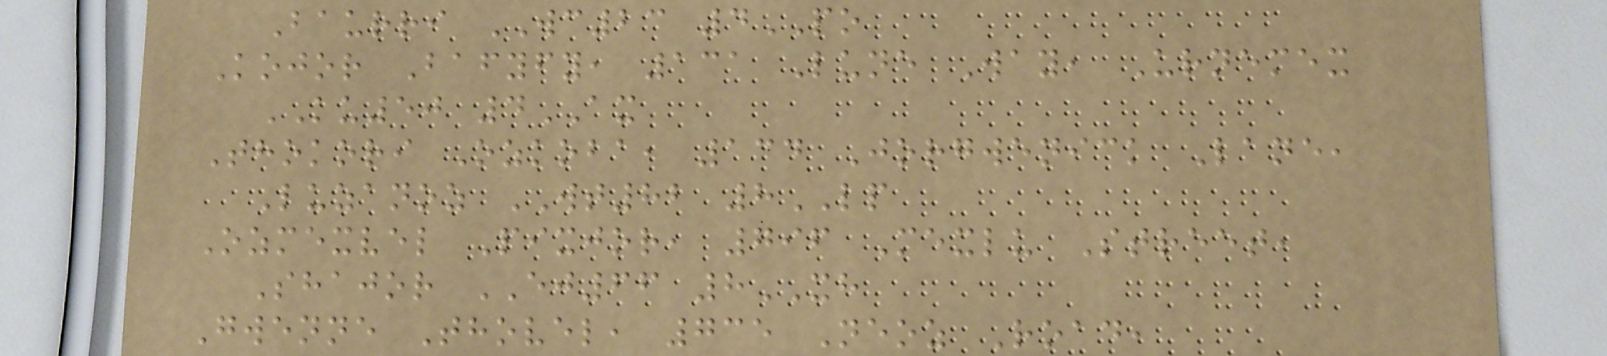Baurri WC23 4PO
Kojor Bafyfy, 131 Lune Way, Urnemex
KU50 4AX
Thokori Ozkoba, 134 Jorgwenick Lane,
Luzanoz WT82 8LP
Ozmexvel Pixjor, 796 Mexlu Street,
Shajor EJ66 8XH
Gwenne Thovel, 735 Neoz Road,
